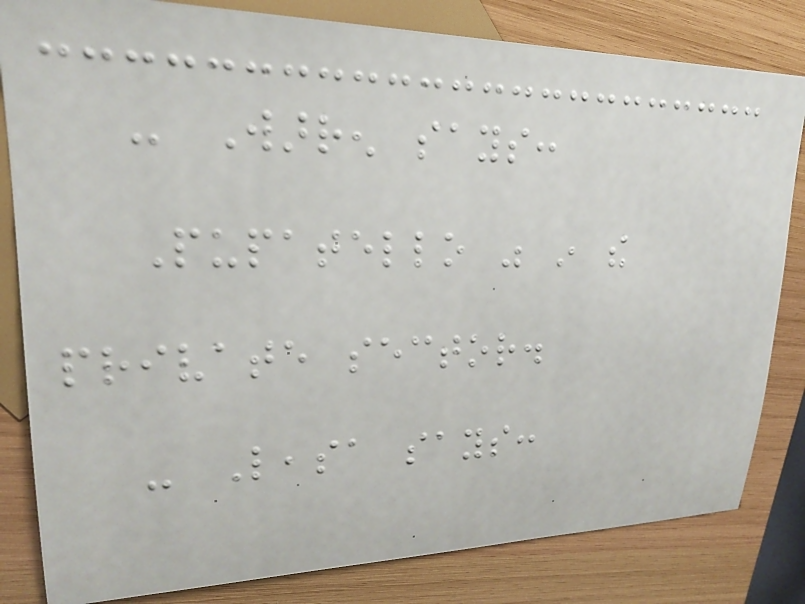- Warren says:
Pupatello was in the
private sector.
- Leasa says:
